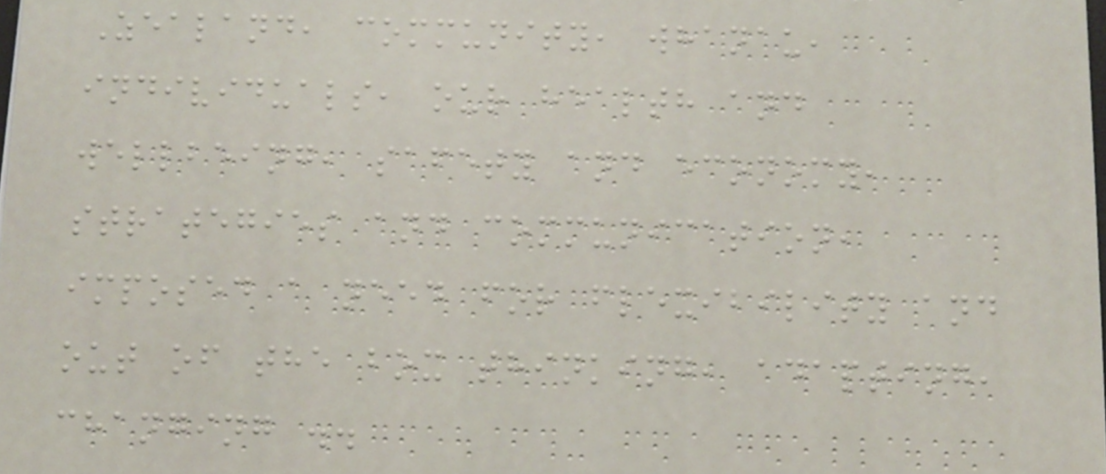Zealand, community, whanau,
individuals, our health and
wellbeing, safety and economy,
strategies and communication,
imposed a need for flexibility and
out of the box thinking, adapting,
changing ..
